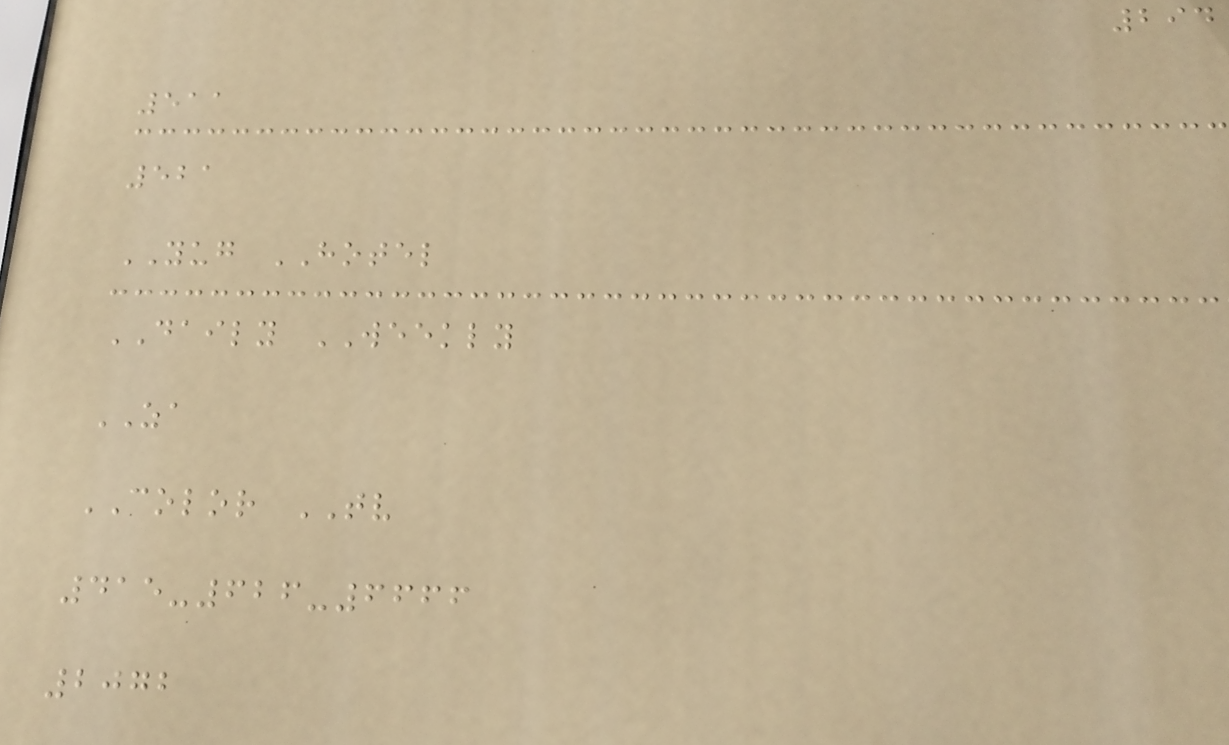294
511
521
YUG HOTEL
DAILY WEEKLY
ZA
COLOR TV
415-626-6666
2072
